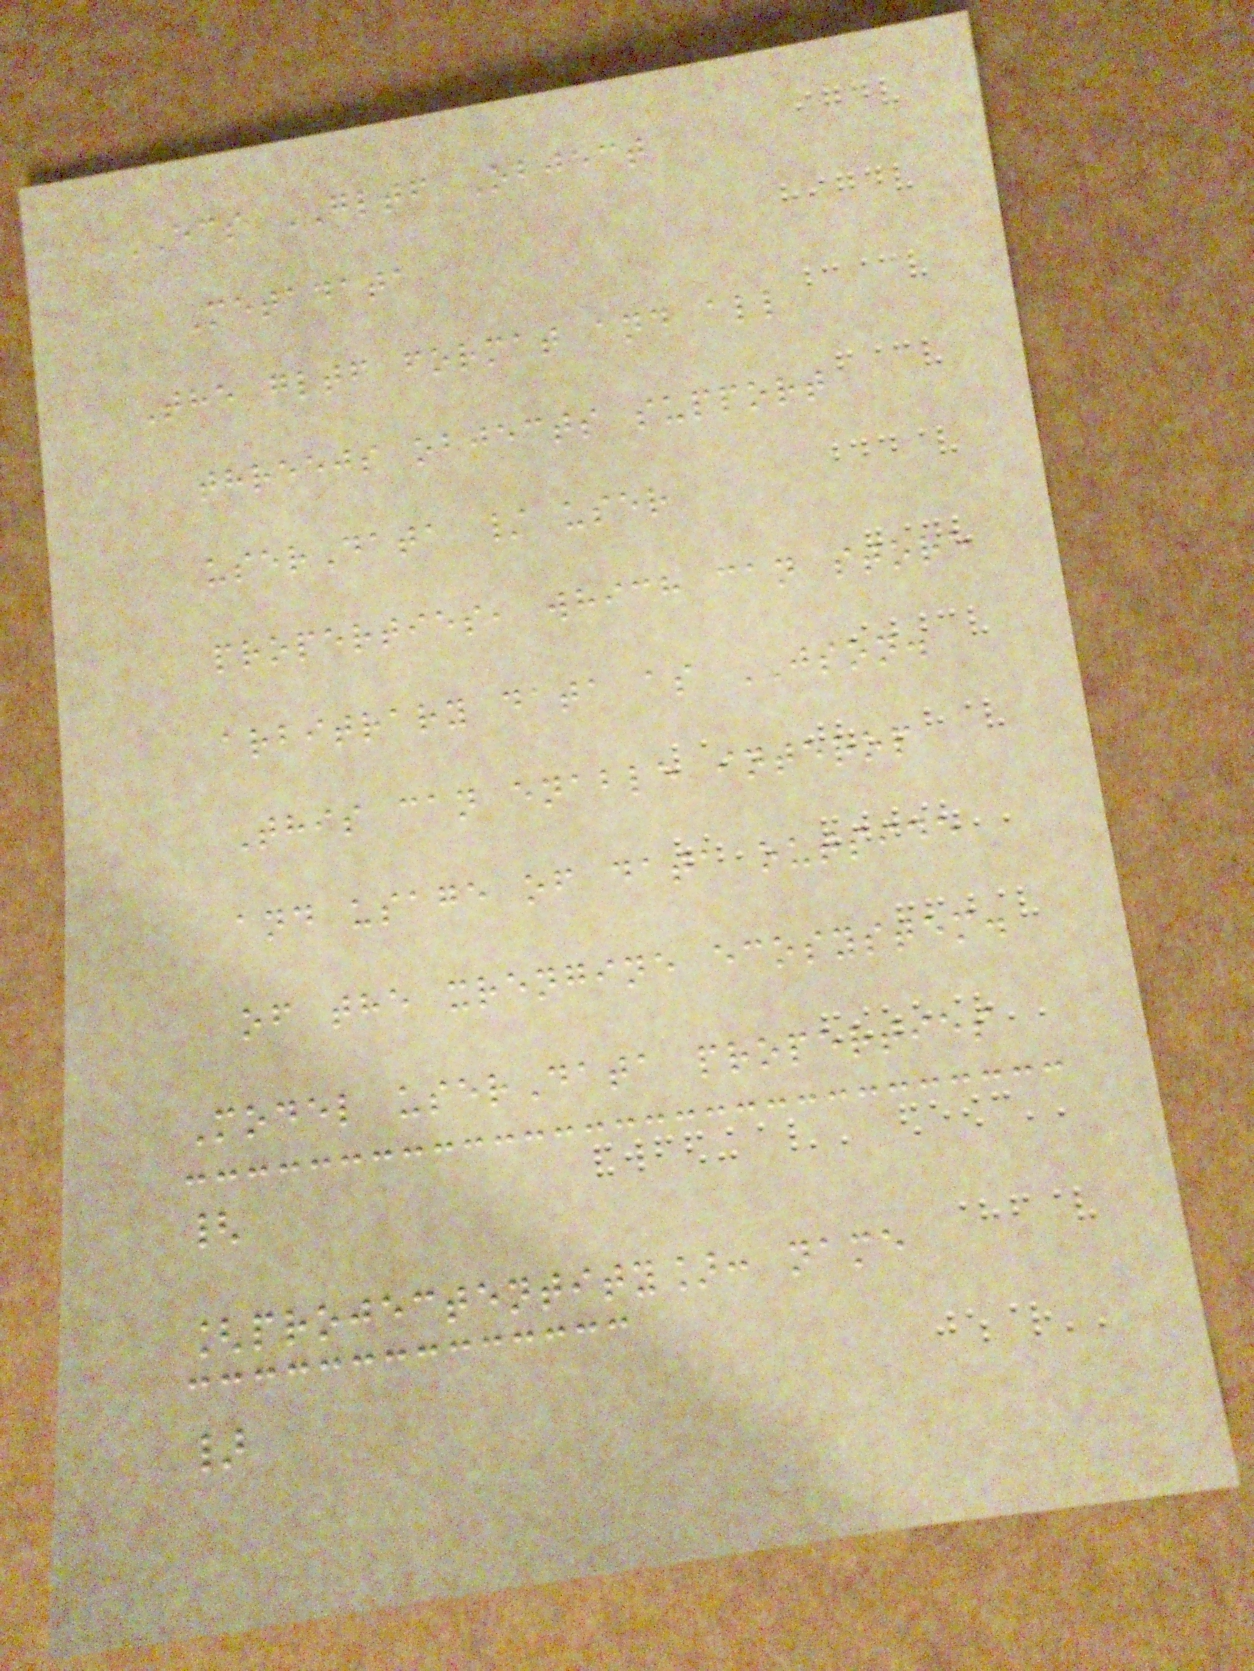ECS GLTF Object
Metadata
The gltf format and all
threejs objects support
userData / user
properties, which can store
arbitrary data as JSON.
This can enable interop
and usage of data outside
of the xrengine ecosystem.
Model userData properties
{
[projectentity]: name
}
